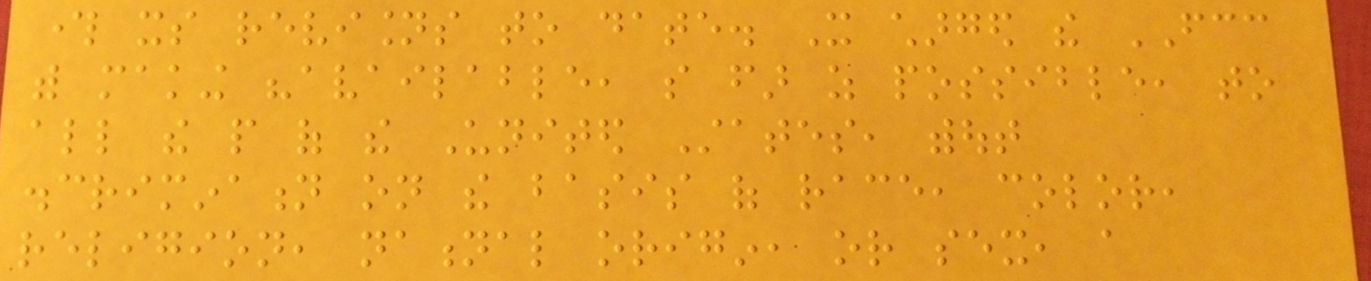through its revisions to date. It charged the FCC
with making "available, so far as possible, to
all the people of the United States, without
discrimination on the basis of race, color,
religion, national origin, or sex, a
